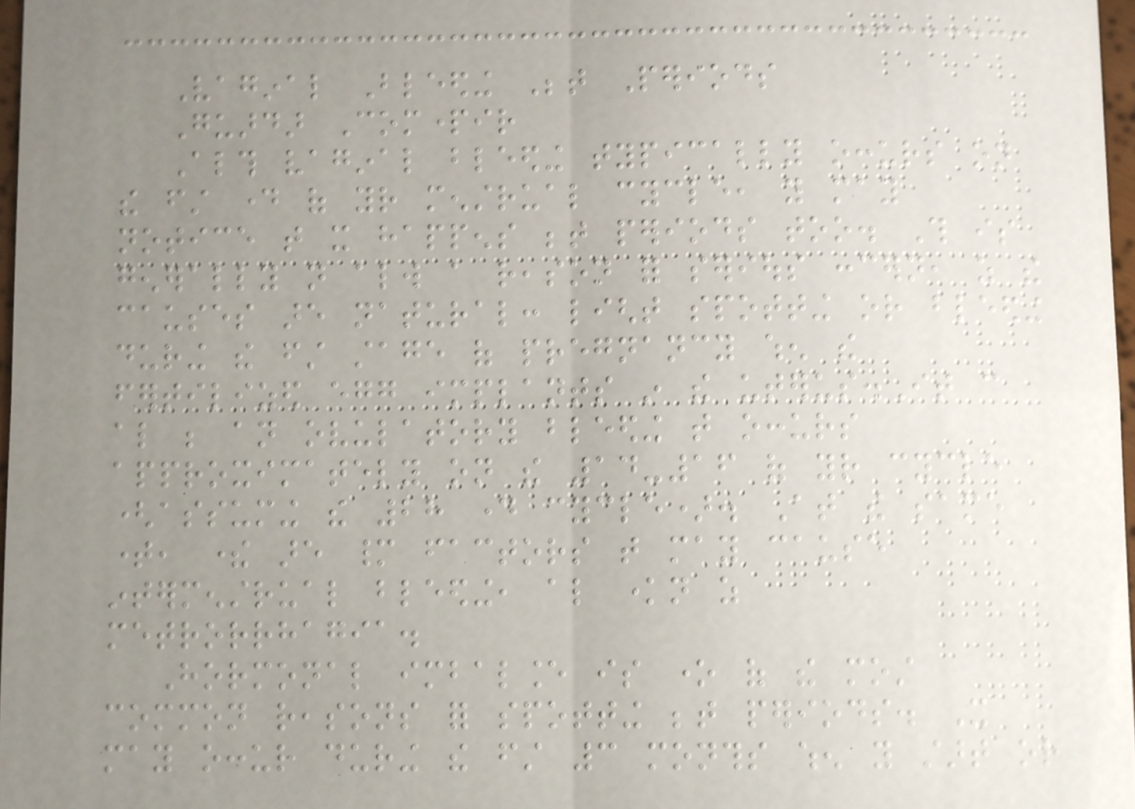Vaginal Bleeding Between Periods
Guardar Compartir
Although vaginal bleeding typically occurs on
the first day of your menstrual cycle, you may
notice that it happens between periods too. This is
generally not always a reason for serious concern, as the
causes are natural: light spotting or bleeding
during the first stage of pregnancy when the
fertilized egg implants in the uterus.It can
also be an ovulatory bleeding that occurs
approximately on the 14-16 of your cycle
(assuming the 28 day cycle). At the same
time, there are many factors that may cause
intermenstrual bleeding, also known as
metrorrhagia.
Hormonal imbalance is one of the most
common reasons for spotting between periods. It
may occur during the first 3 months when you start or
